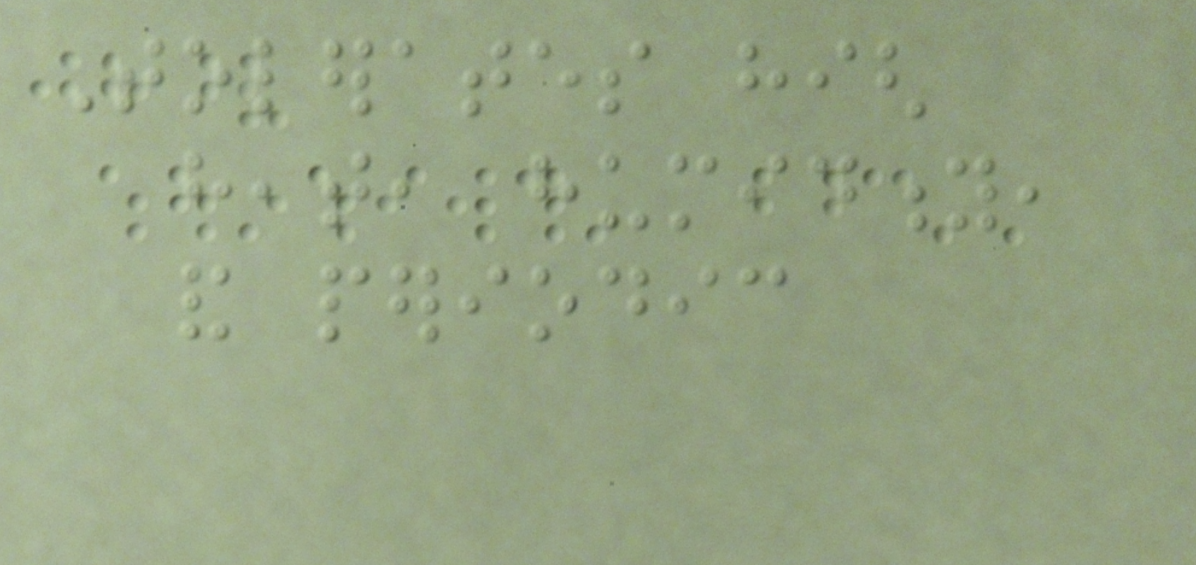Tolerates high
heat, humidity,
and periodic
